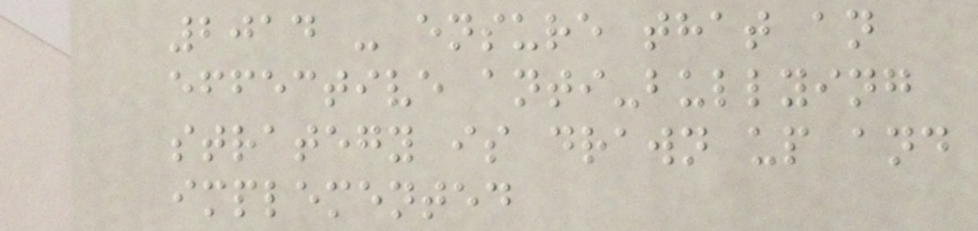2014 - ensure that an
effective anti-bullying
strategy is drawn up and
implemented
